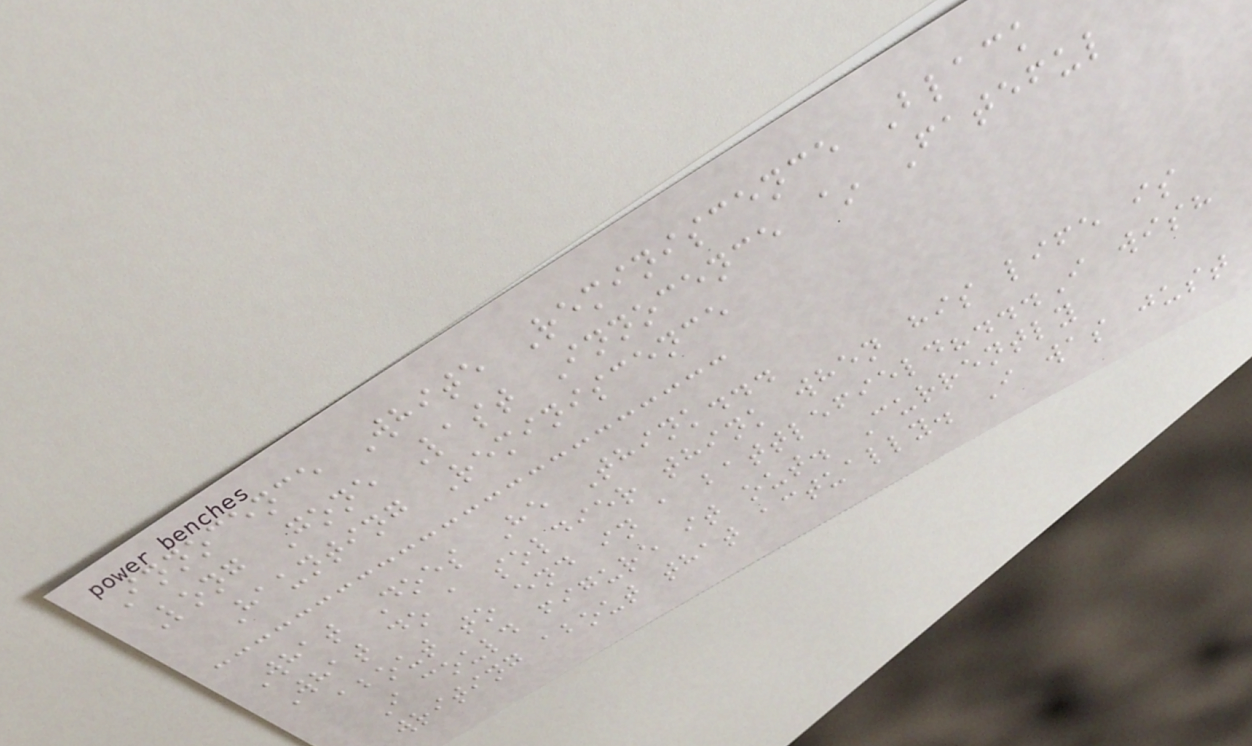Innocence White Reminiscence Black
Long Gone Last Innocence ~ Fateful
Haunting Reminiscence
What Does He Think...
What do a soldier think when his life is
about to end in a battlefield?...I wish
I could figure it out. Currently
writing about that actually. I was just
